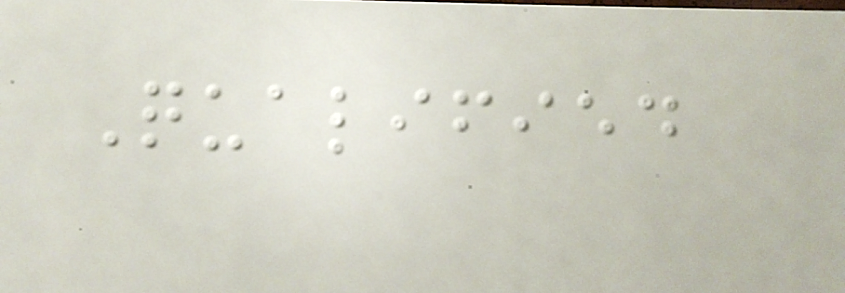Qualified
